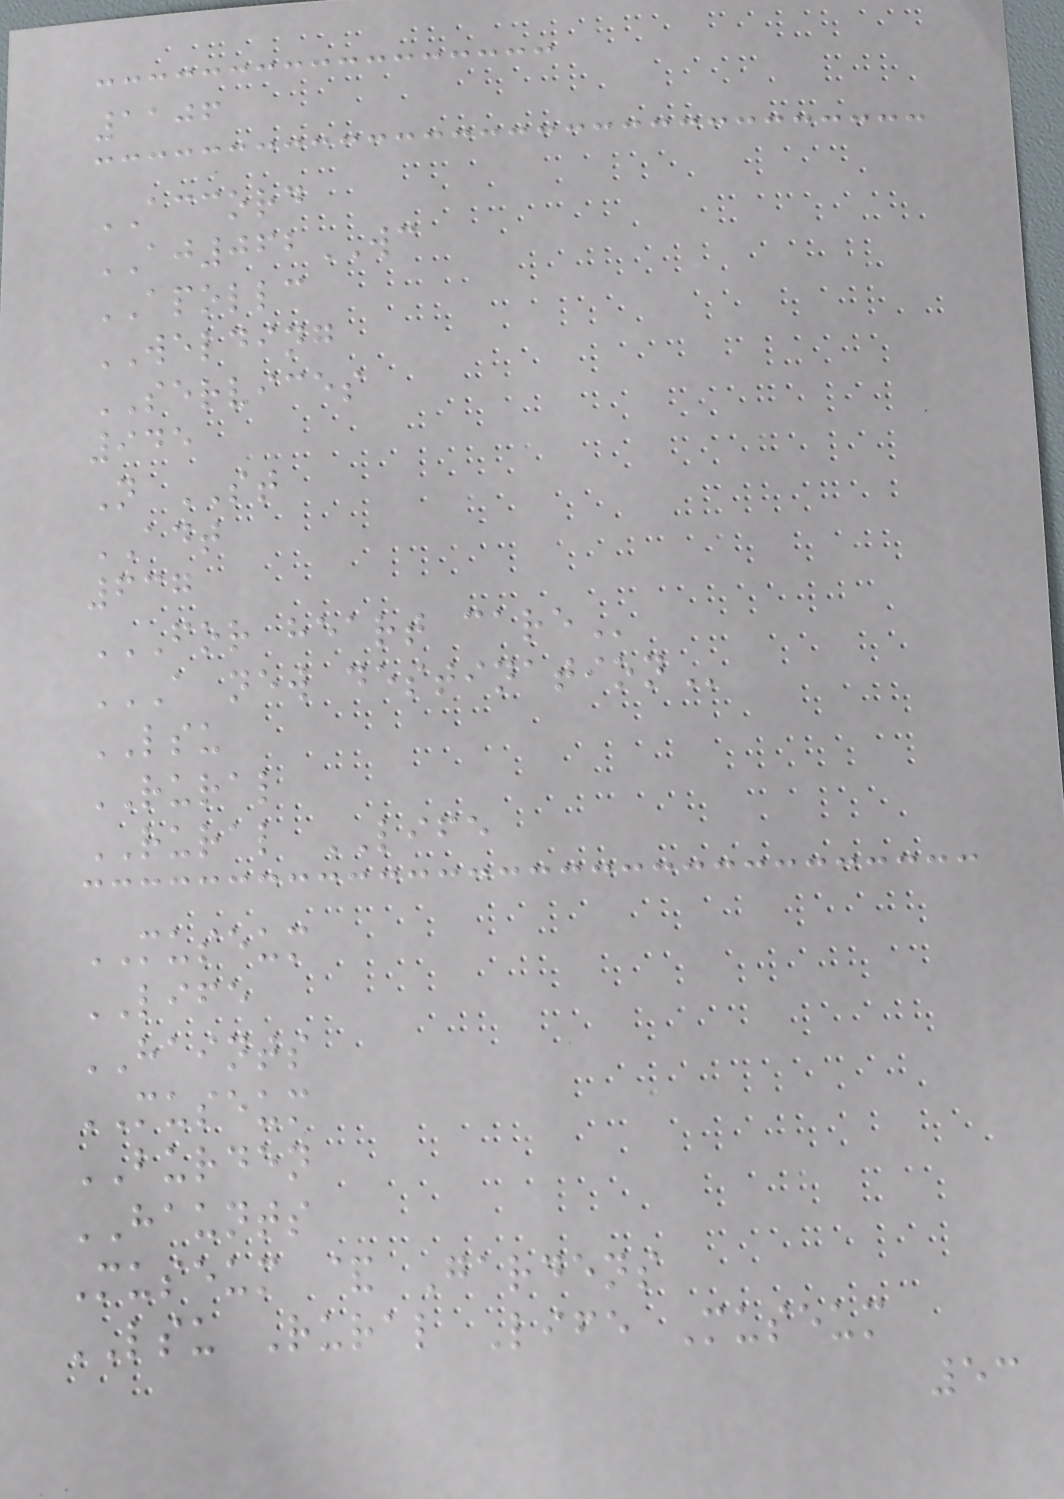1106
ACCORD
AJ062WC
APOLLC
WELDING
SERVICES
945
N ST
ADT
637
FOR HEART CARE
A NEW DESTINATION
LSU
RURAL
RURAL LIFE
MUSEUM
LIFE
HAINTS
MUSEUM
BURDEN
HAUNTS
Museum & Gardens
LSU Rural Life Museum
53
